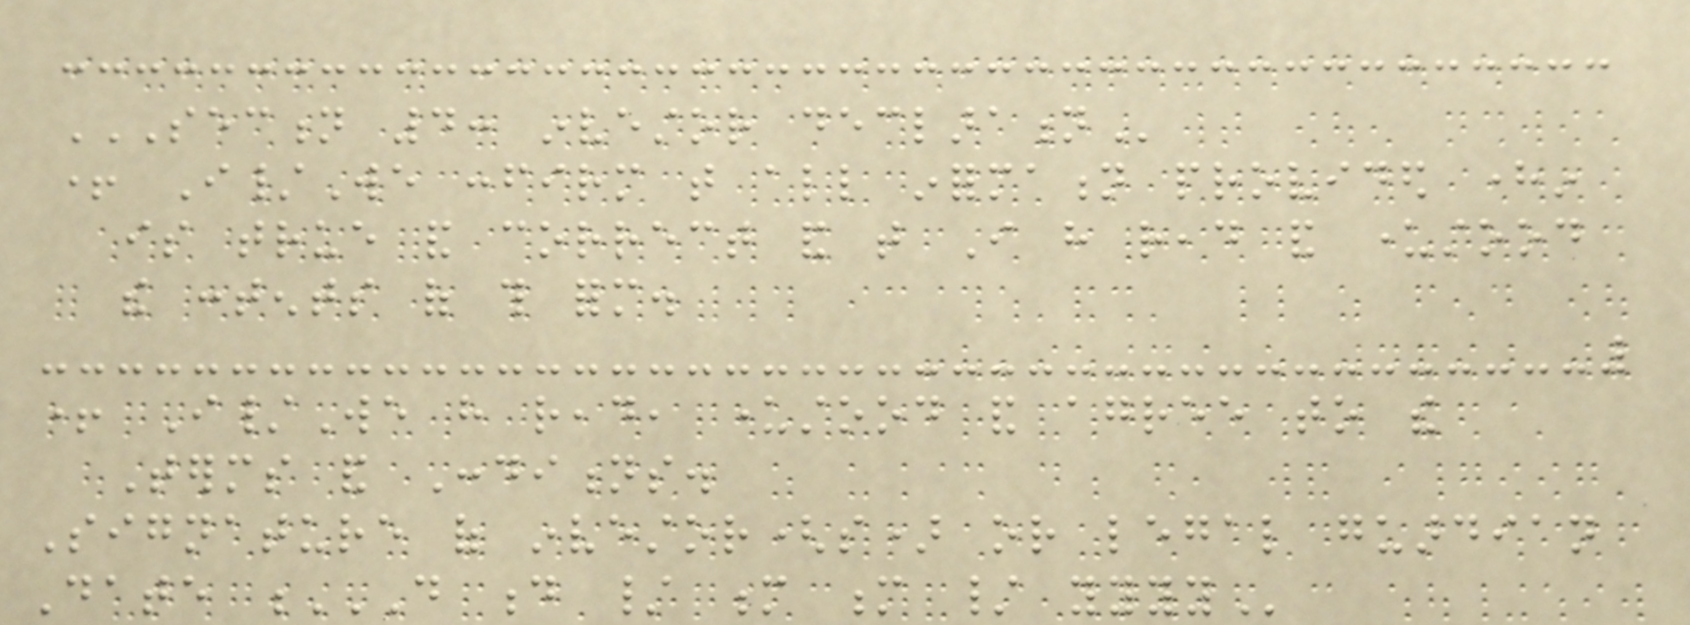SECTION 4: INVESTOR DECLARATION
+ I/We confirm that all information provided herein
is true and correct and that I have read and understood
the contents of this form.
+ I/We have read, understood and agree to the
Terms and Conditions.
Signature of investor(s) or legal guardian
Date D D / M M / YYYY
